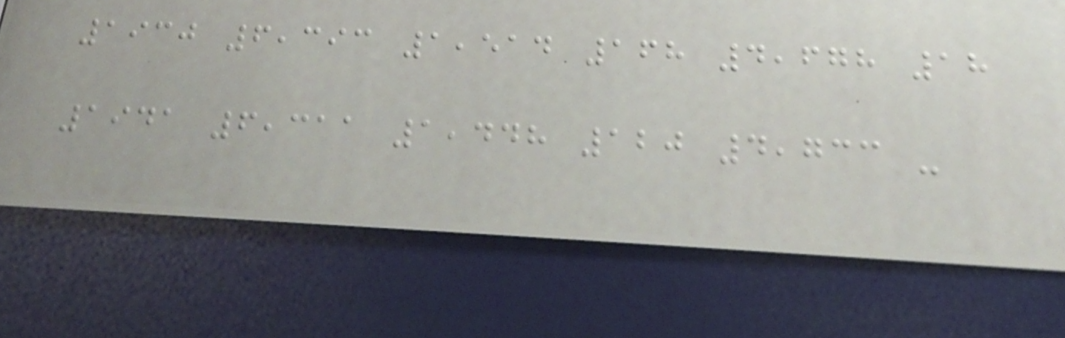1930 6,393 1,514 168 4,678 18
1941 6,311 1,448 120 4,733 -
